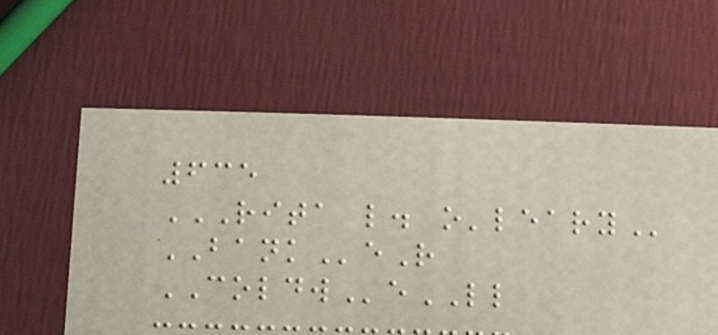635
RITA L. O'LEARY
BANKeR
COLDWeLL
